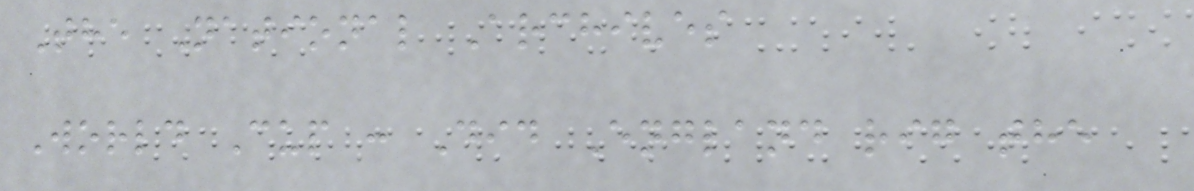The National Archives
World Cup : Did England rig the
